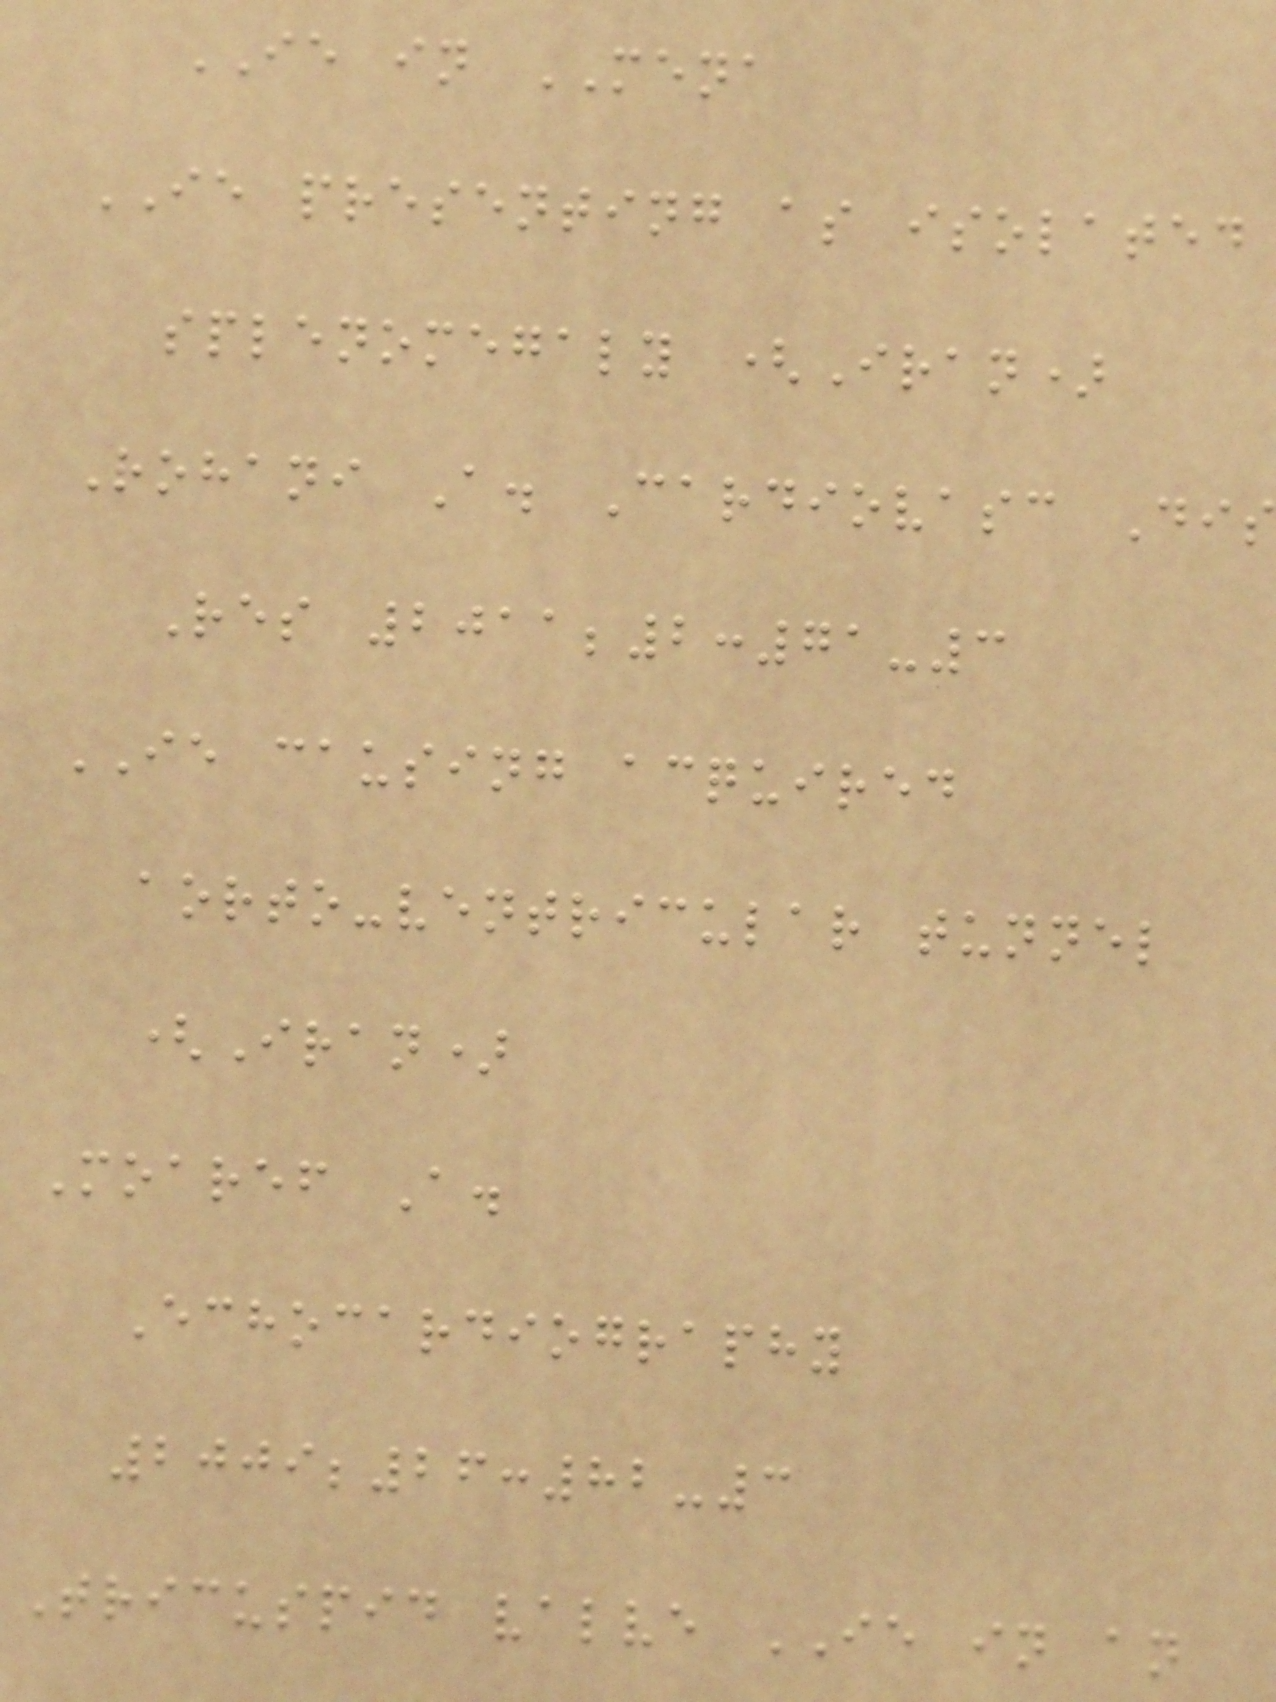IE in MENA
IE presenting as isolated
splenomegaly (Iran)
Rohani A. Cardiovasc Dis
Res 2011;2:71-3
IE causing acquired
aorto-ventricular tunnel
(Iran)
Moaref A.
Echocardiography
2009;26:82-3
Tricuspid valve IE in an
